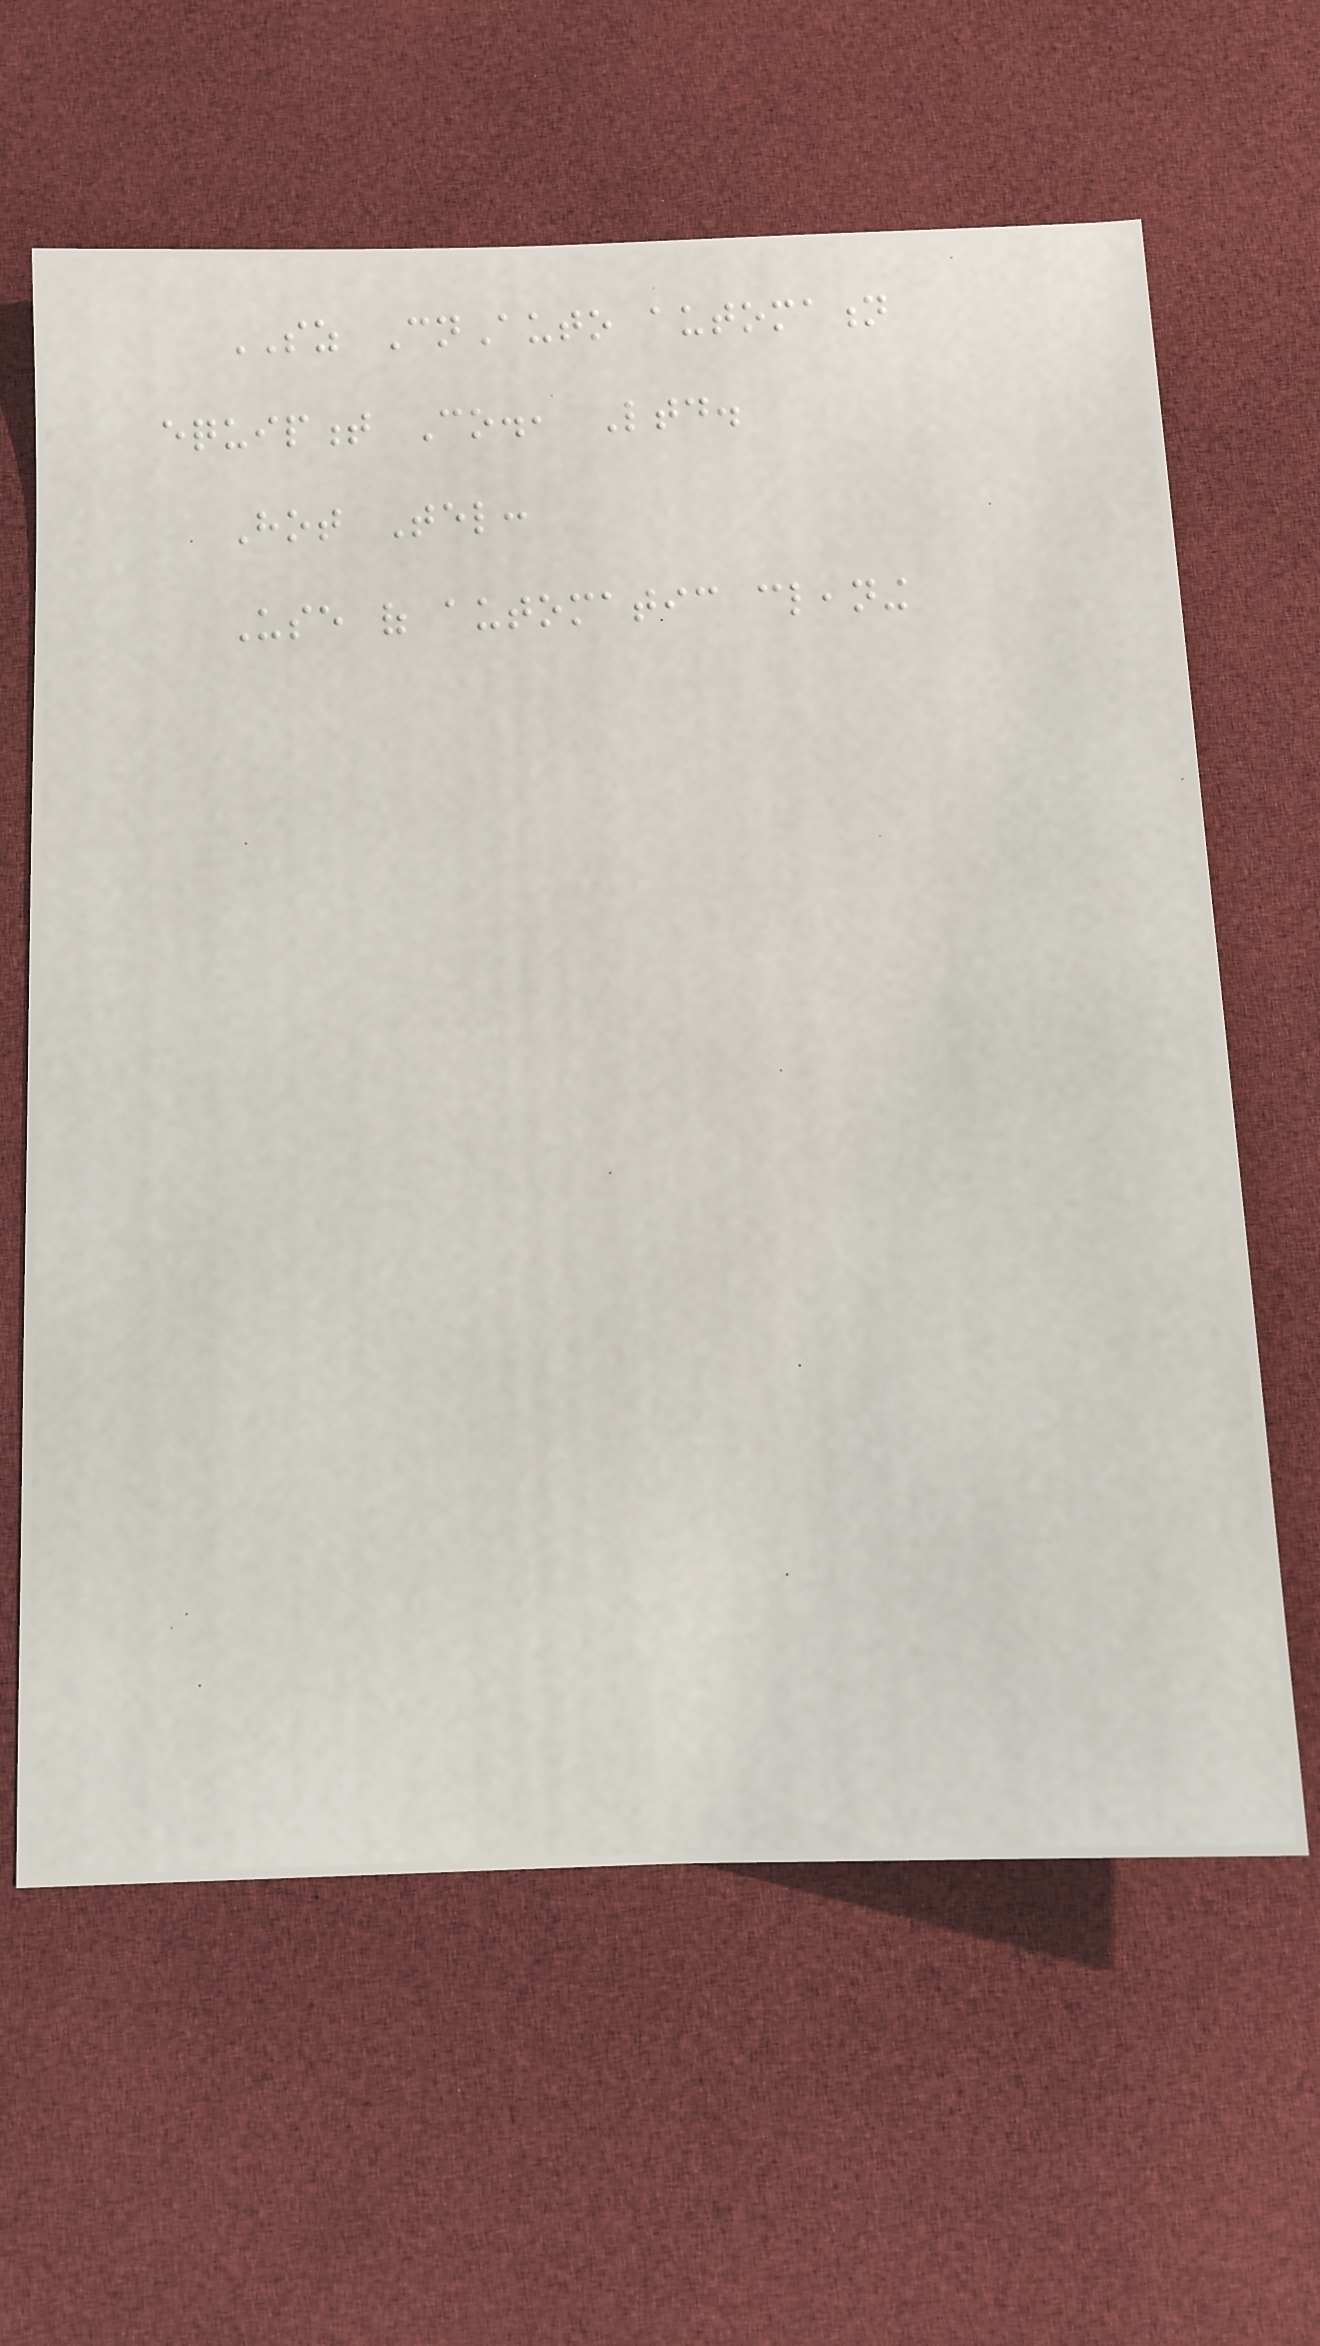SZ CnAuto automation
equipment Co., Ltd.
Hot Tel:
Use of automatic cleaning
